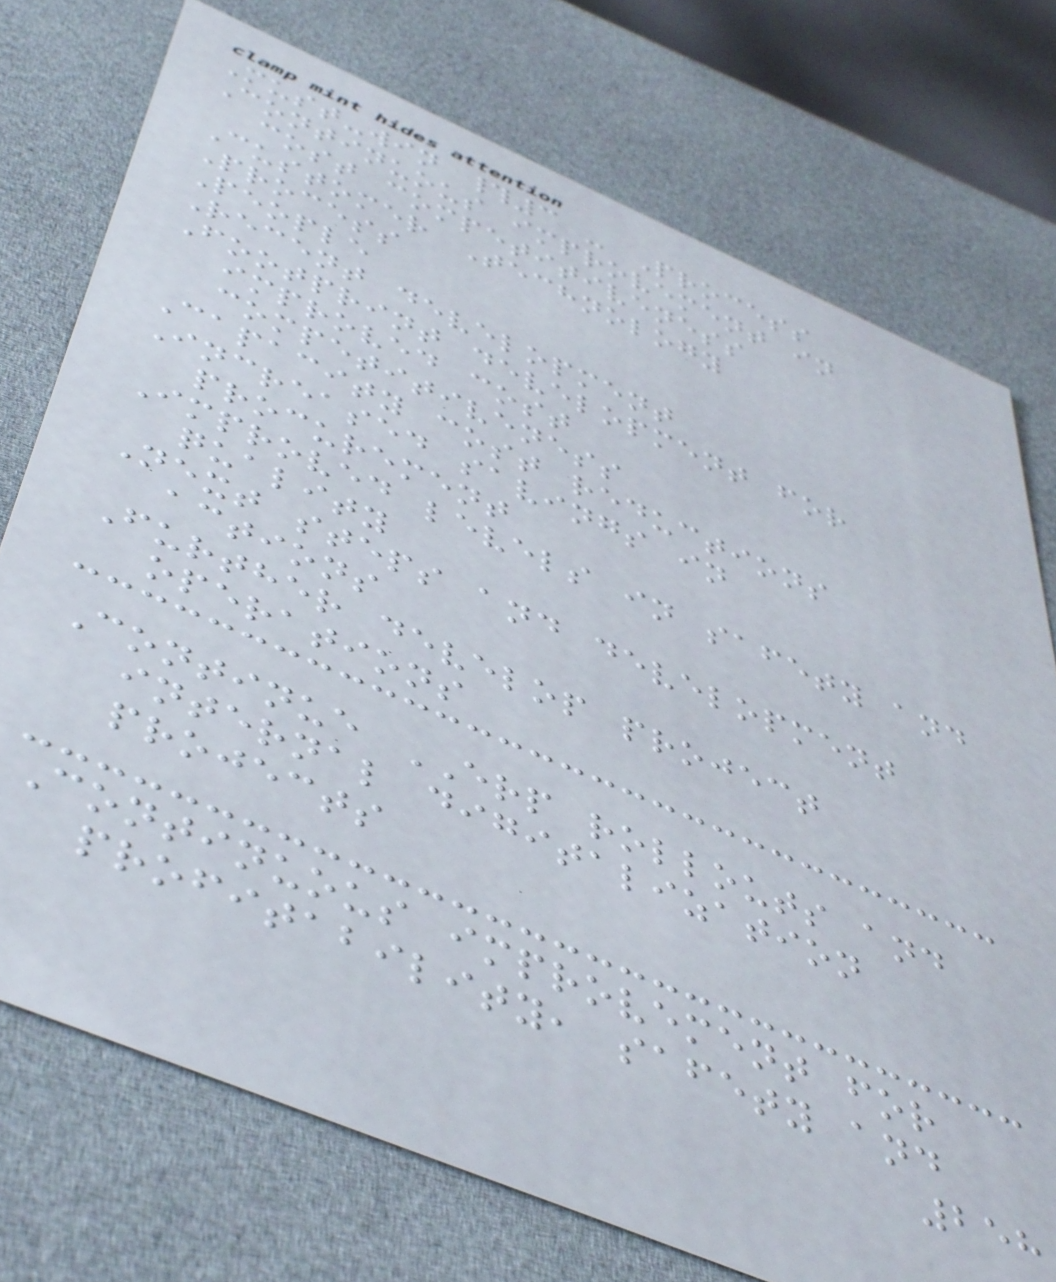Must-win #3 - Process
Continuous improvement in
cost competitiveness
Customer Technology
Process
People
Recent development
Footprint development for
improved cost
competitiveness
Capacity cost reductions
Increased savings in
procurement
Improved levels in safety and
quality
Next steps and development
actions
Further develop project
operations
Continue ERP rollouts and
internal digitalization
projects
Continuous improvement for
profitability, safety and
258
